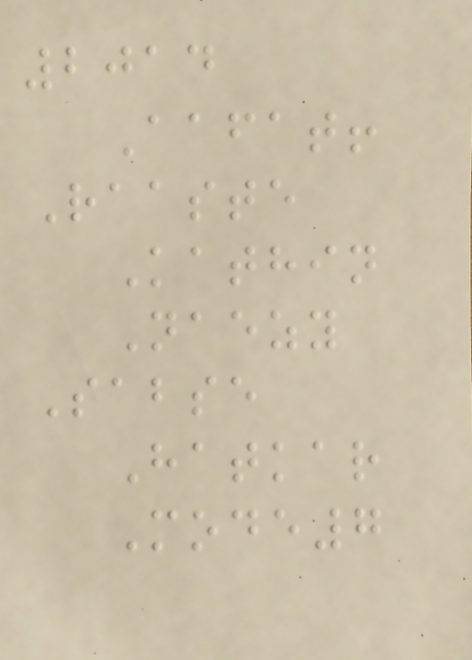2014
Aafat!
Raaste
Kathin
Naezy
Sabse
Hatkar
Mode7
